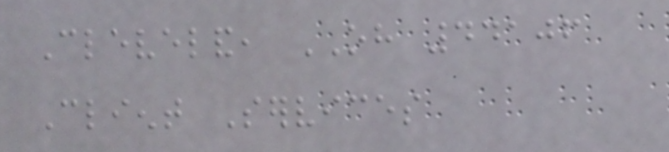Cleveland, OH 44106
Client Services
